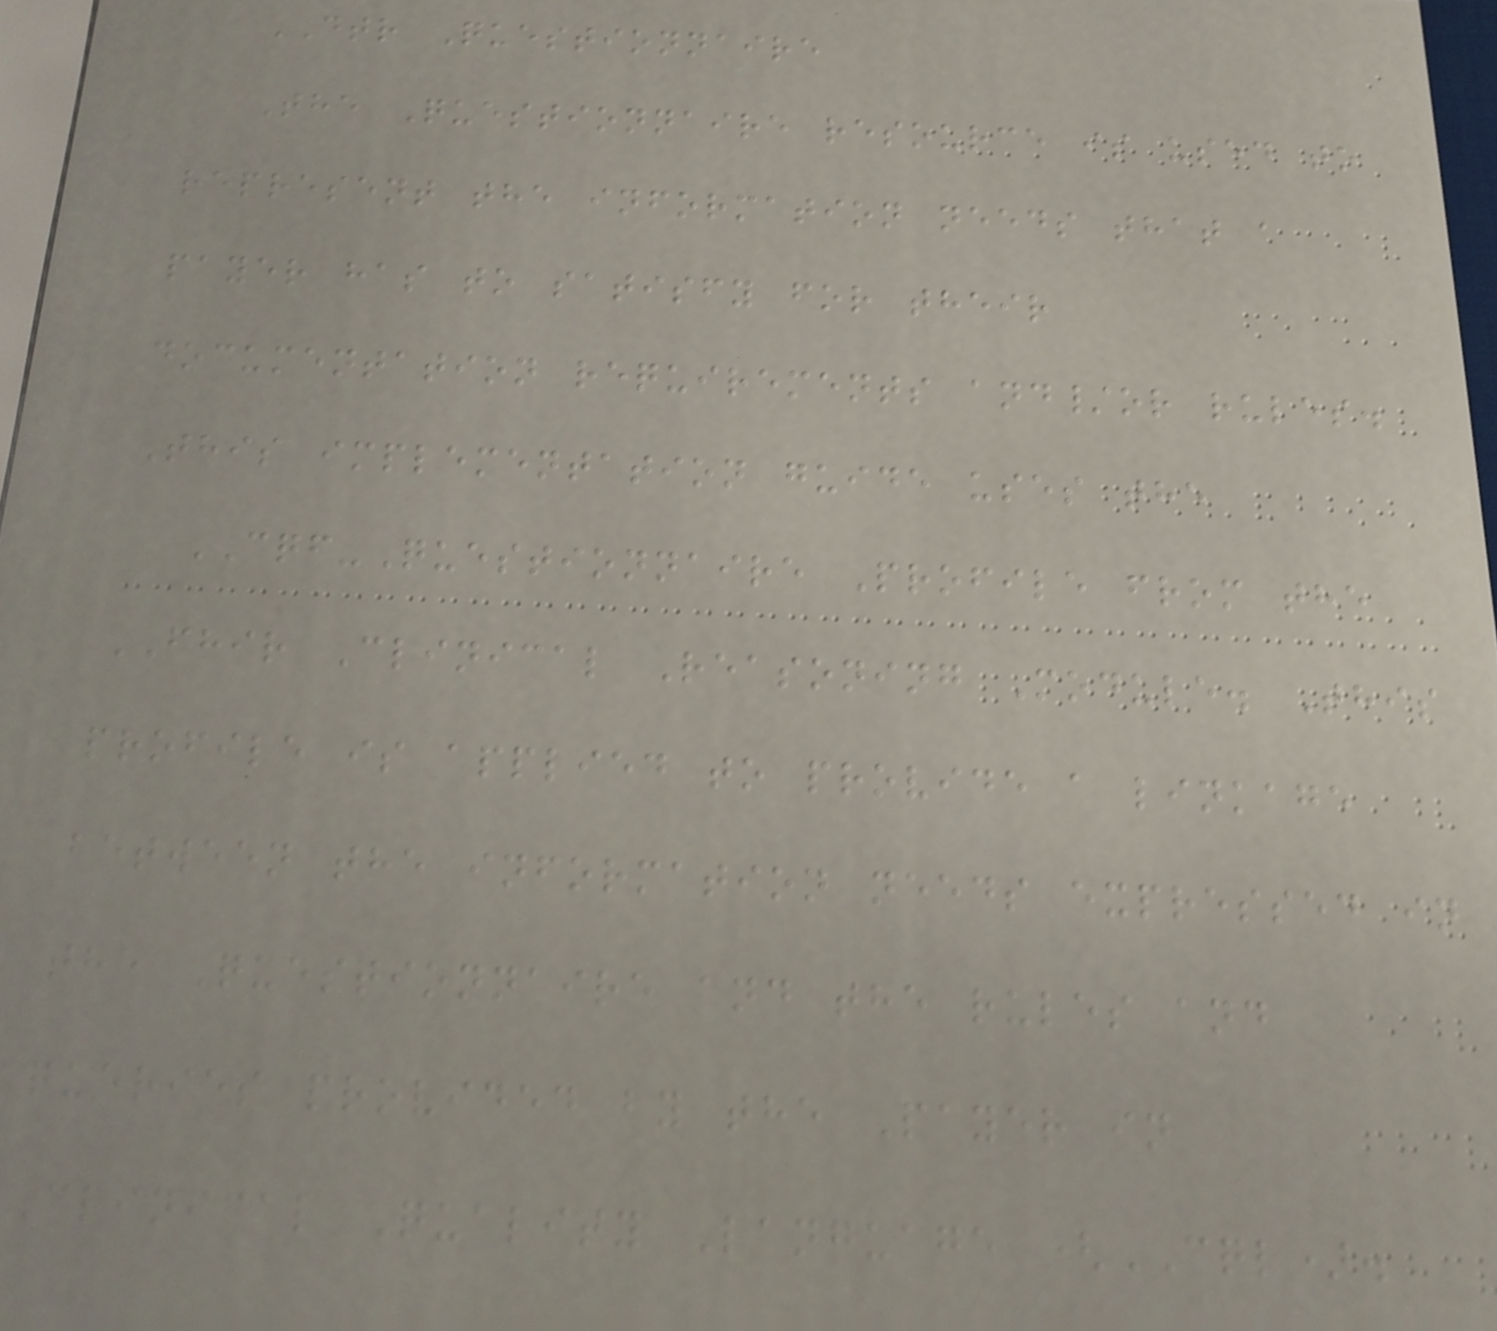DTR Questionnaire
The Questionnaire resource is used to
represent the information needs that a
payer has to satisfy for their
documentation requirements and/or rules.
This implementation guide uses the
CQF-Questionnaire Profile from the
FHIR Clinical Reasoning Module. This
profile is applied to provide a linkage
between the information needs expressed in
the Questionnaire and the rules and
queries provided by the Payer in
Clinical Quality Language (CQL).
